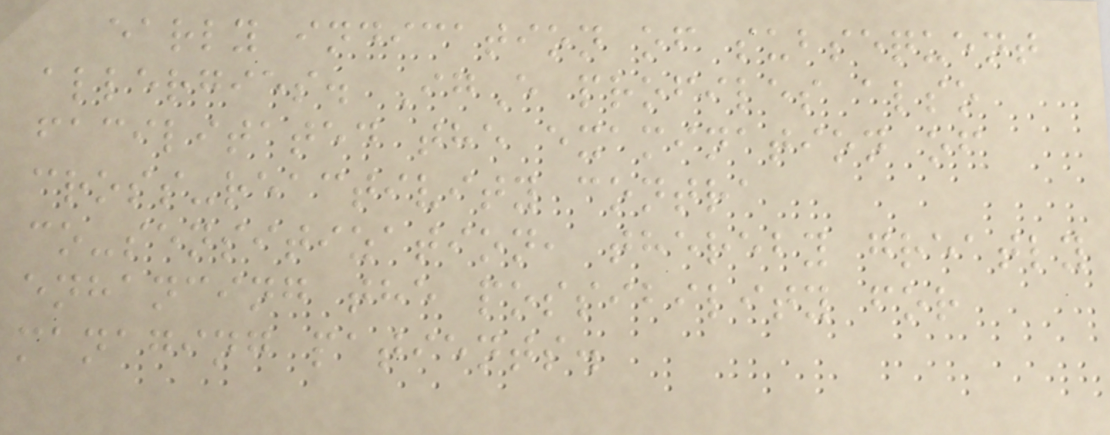early indication of subsequent
allergies. IgE profiles also
facilitated the examination of
cross-reactivity contra
co-sensitization, thereby greatly
enhancing the possibility for
managing patients.
